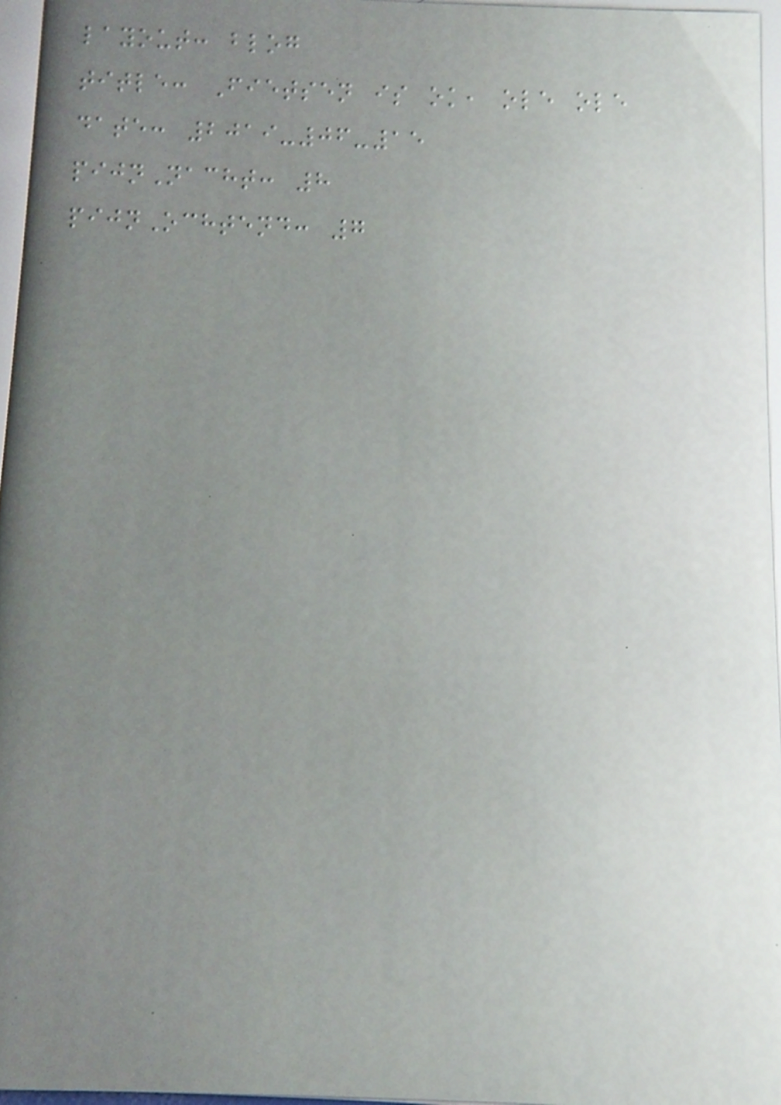layout: blog
title: Fietsen is ok, ole ole
date: 2019-06-15
pijnNacht: 8
pijnOchtend: 7
